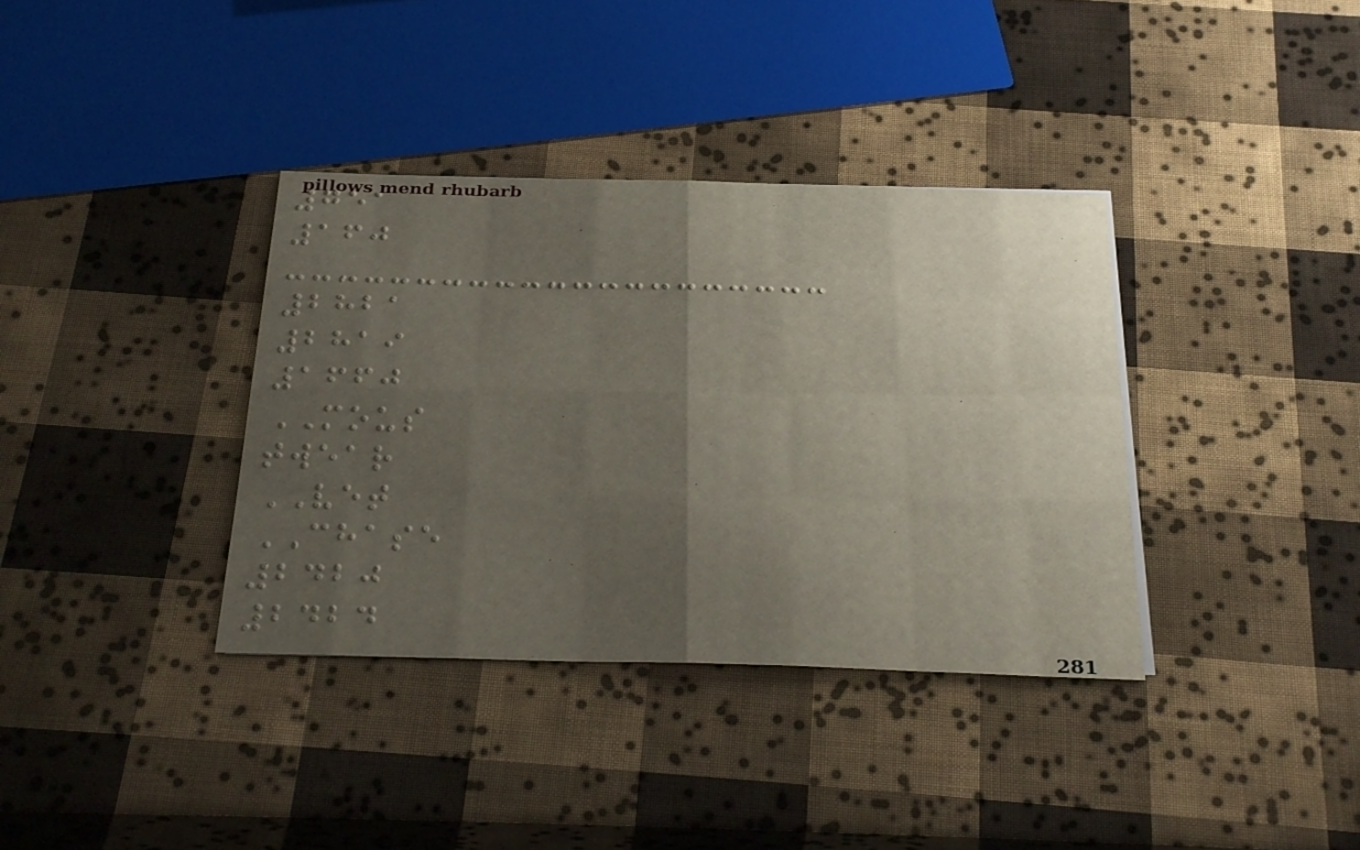751
160
2821
2819
1660
MOUS
twear
VET
CHASE
2420
2424
